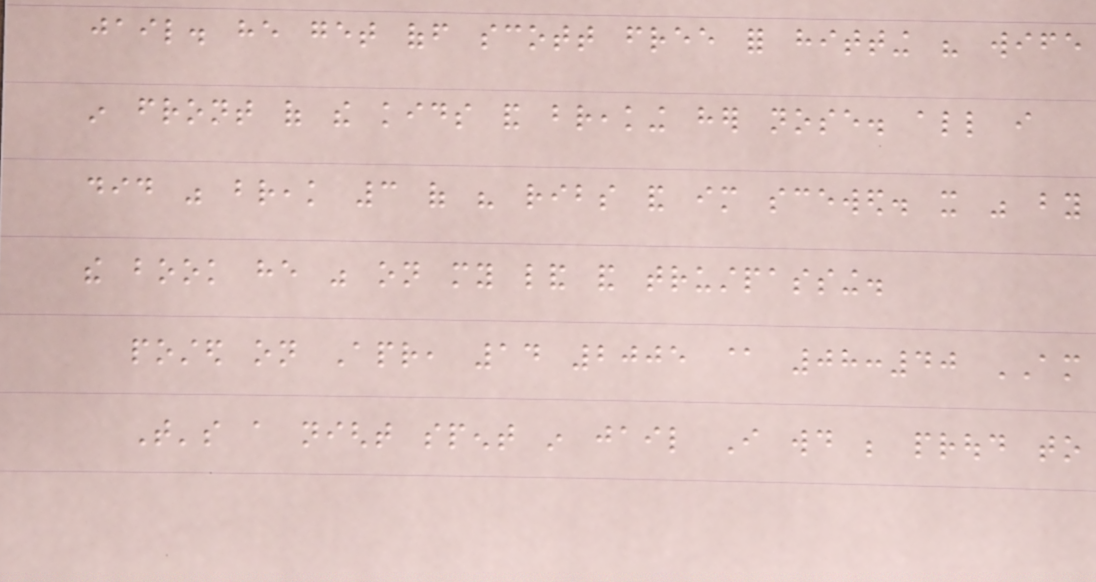jail. he get off scott free for hitting his wife
in front of the kids and breaking her nose. all i
did was break 3 of his ribs and im scewed. it was by
the book he was on my land and trustpassing.
posted on Apr, 14 2005 @ 08:40 AM
That's a night spent in jail I would be proud to
